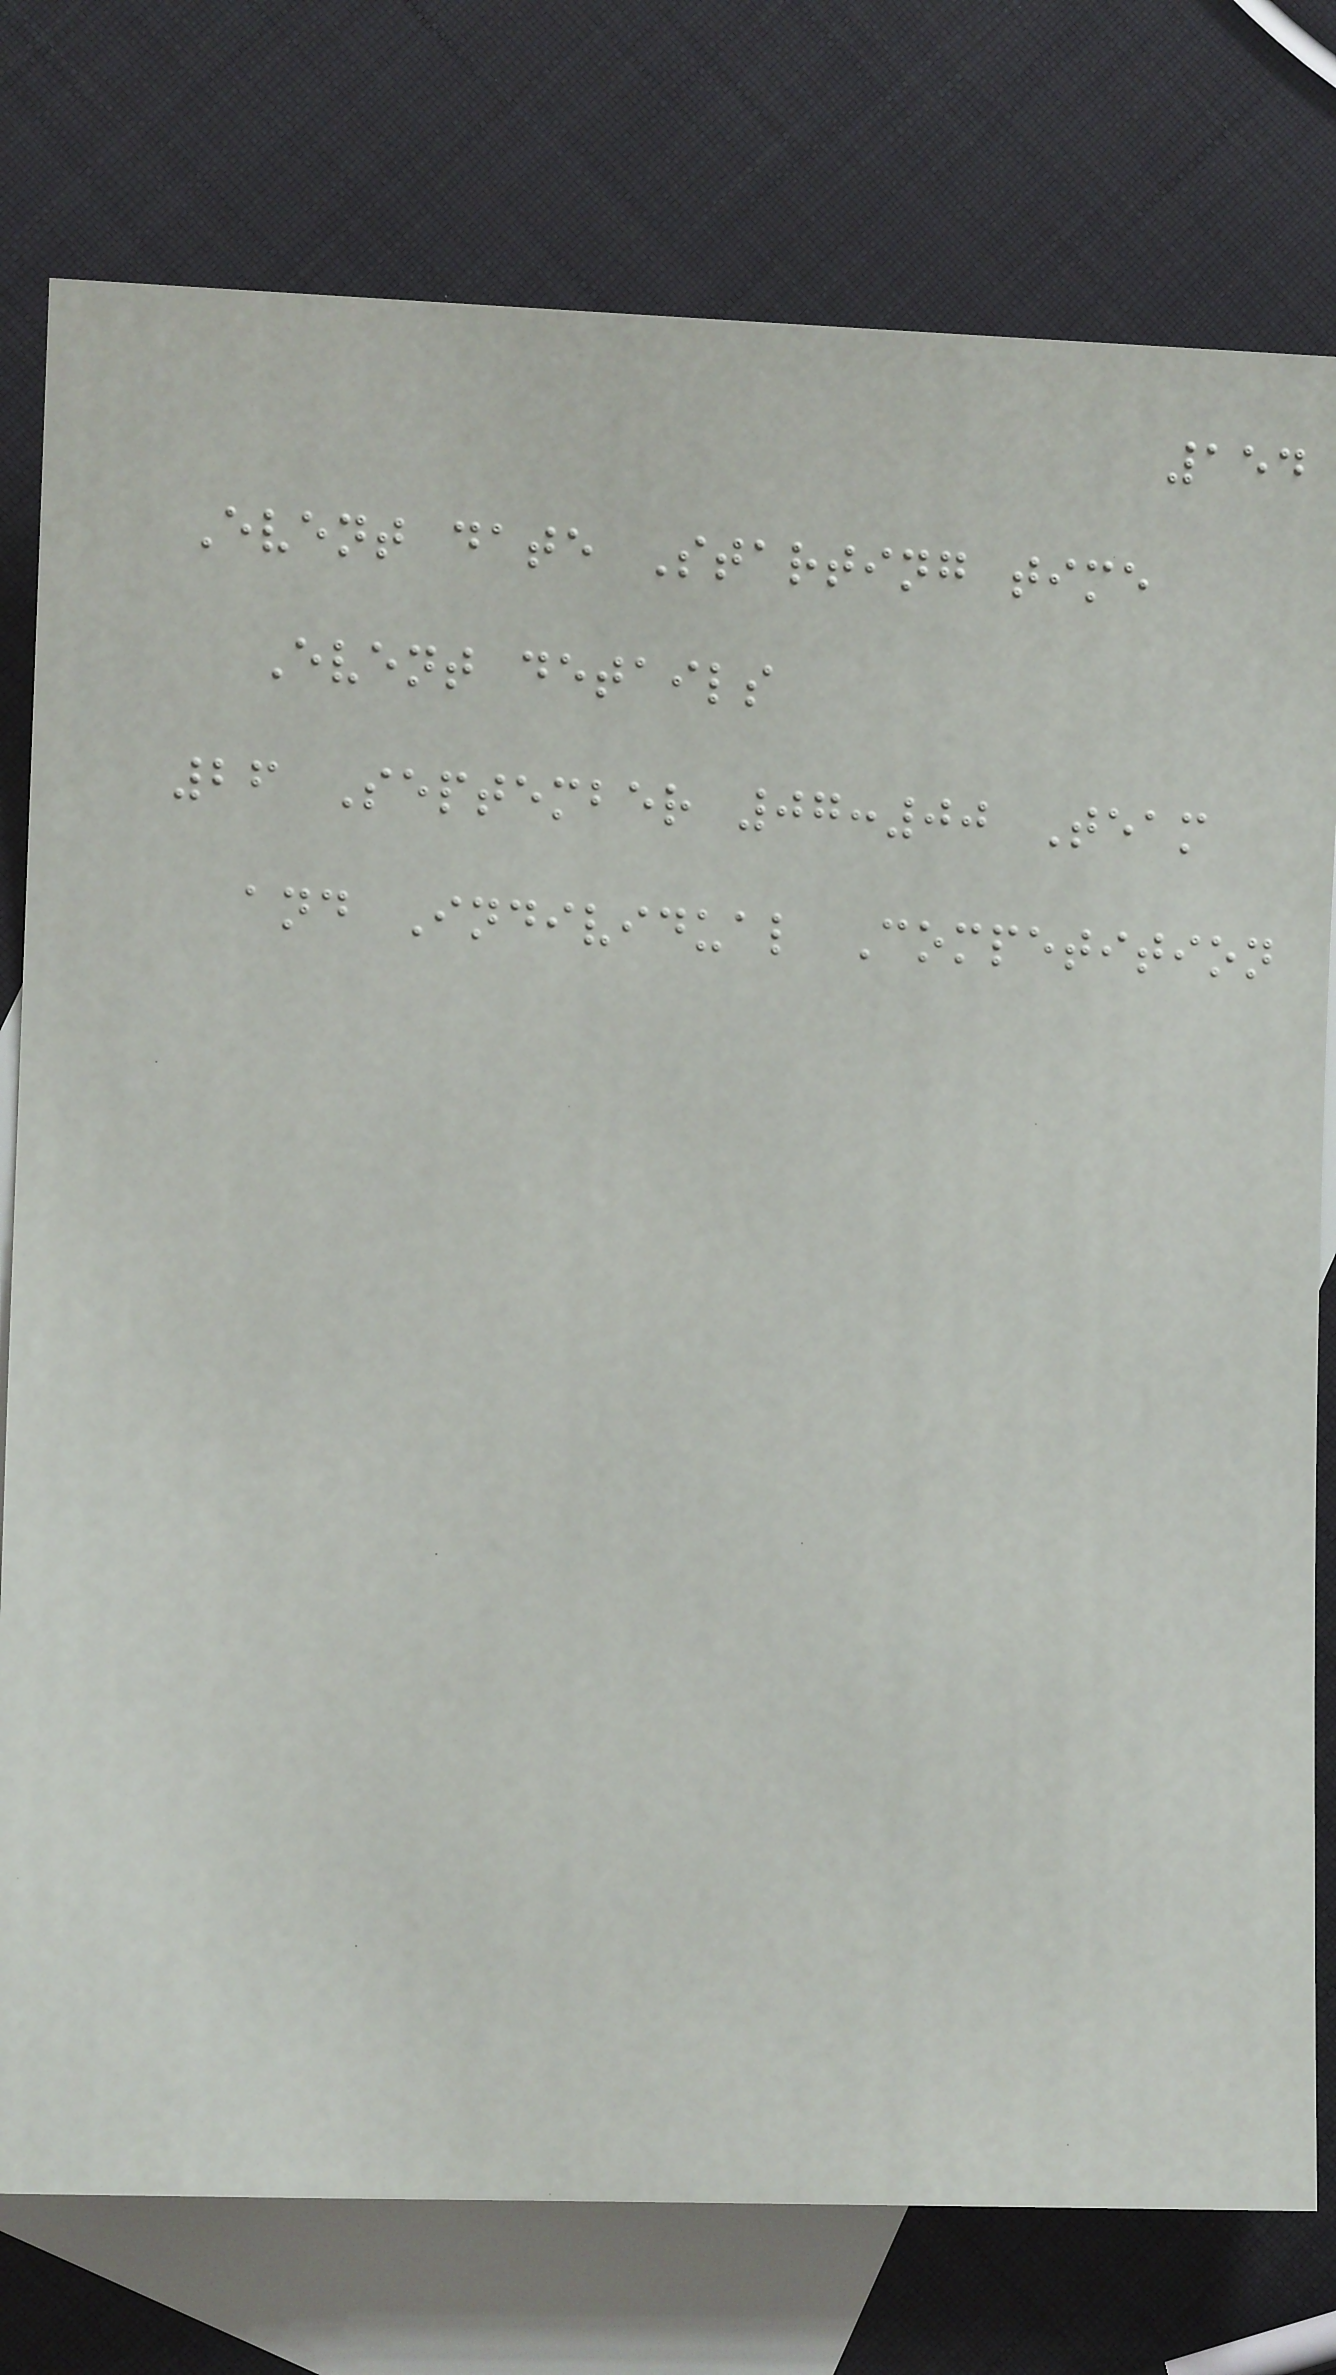154
Event date Starting time
Event details
26 September 07:00 Team
and Individual Competition
